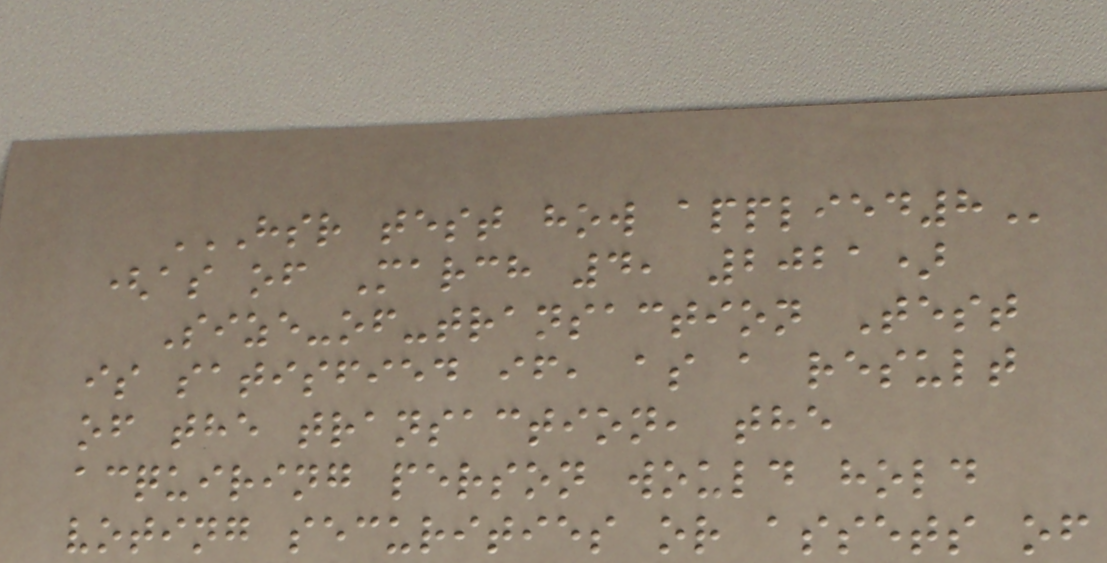HSR TEST HOW APPLIED8
(as of March 4, 2021)
Size-of-transaction Test
is satisfied if, as a result
of the transaction, the
acquiring person would hold
voting securities or assets of
